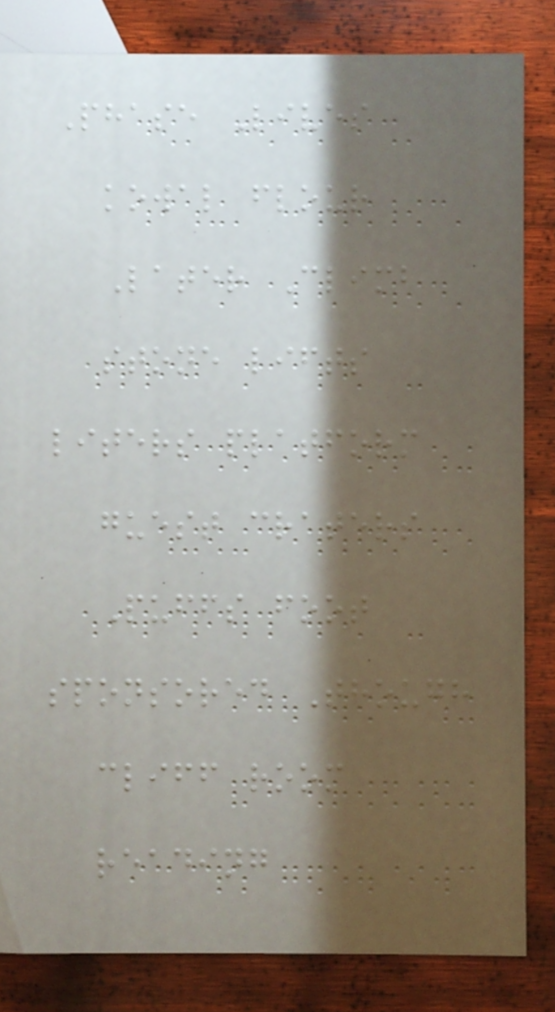Phase Lives
kowal flour
Later Climb
stone lifts
liters platform
guest craters
Puffs foot
sponsored Though
cliff room
reading
